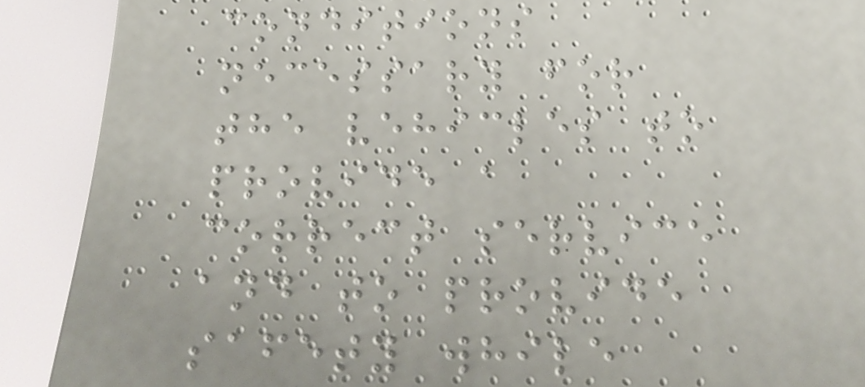conditions
necessary for
the vehicles to
provide a
correct service
and to provide
safety while
